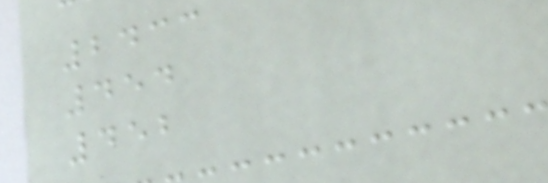2433
454
452
